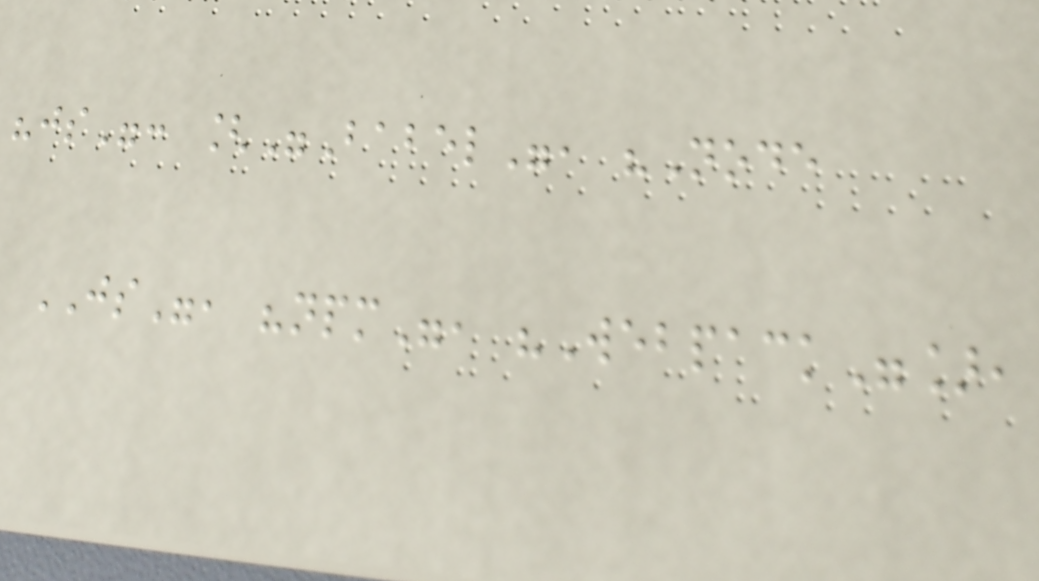"js": ["Babel", "Node
JS", "npm", "Webpack"],
